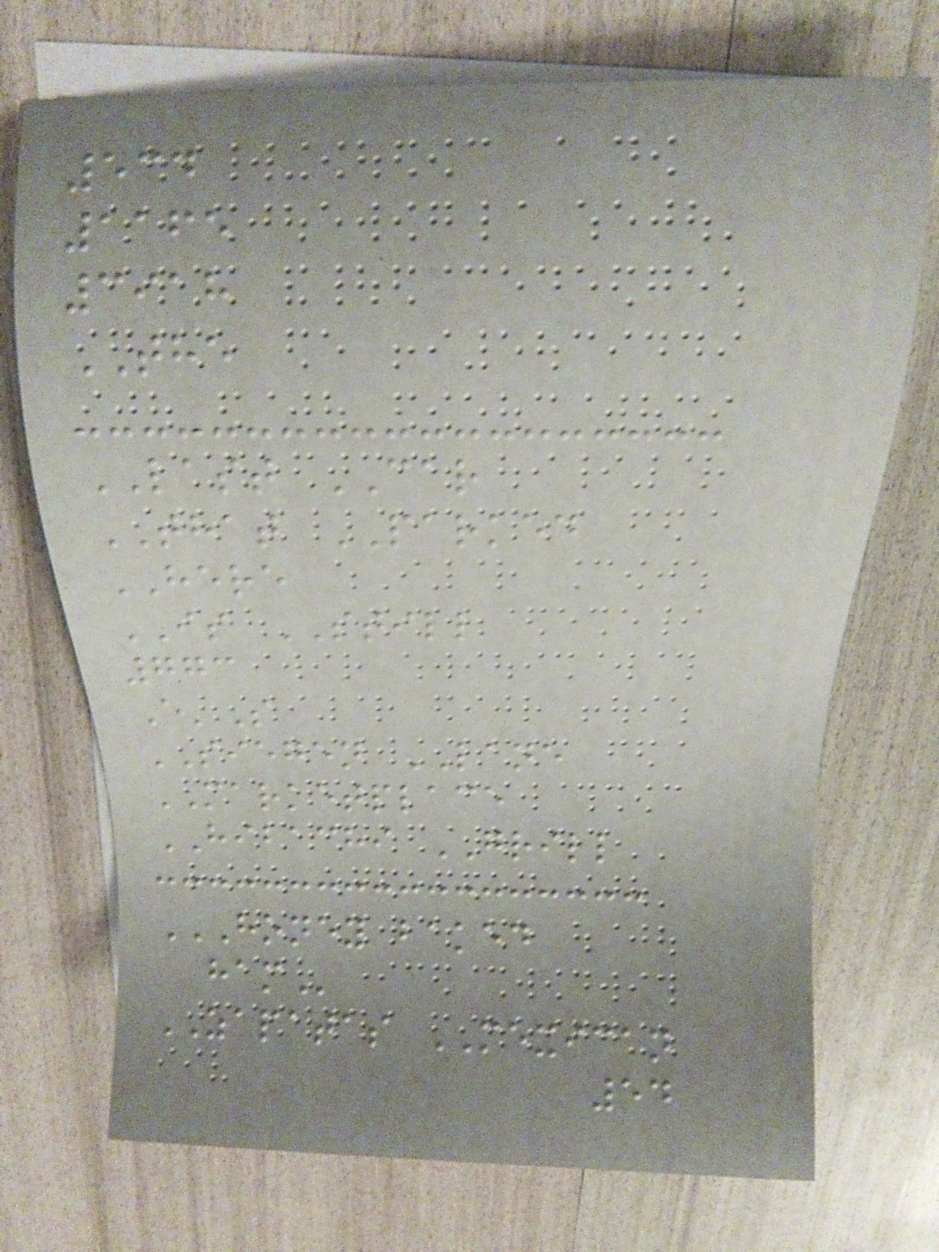534
1165
3918
THE
LAST CAR
THAT PARKED
HERE
IS STILL
773
E'S
SIEGEN LANE
MARKETPLACE
HIBACHI GRILL
HONEY BAKED
HAM
ZAPATAS MEXICAN
54
